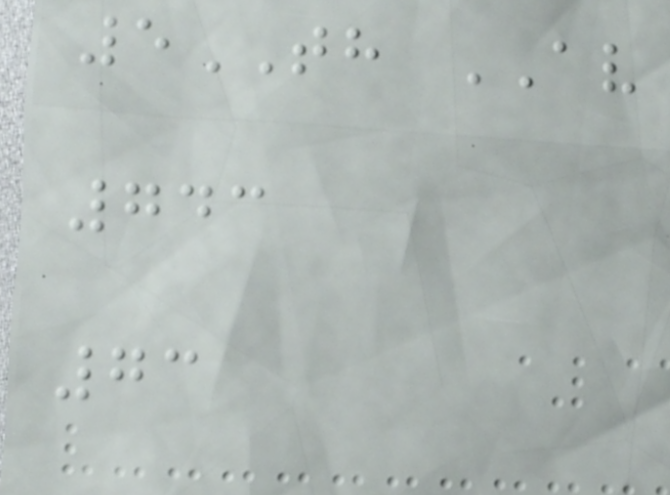5TH AV
743
73
